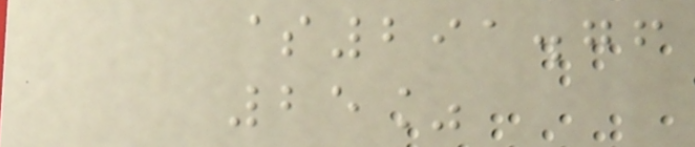$291.76
25%
